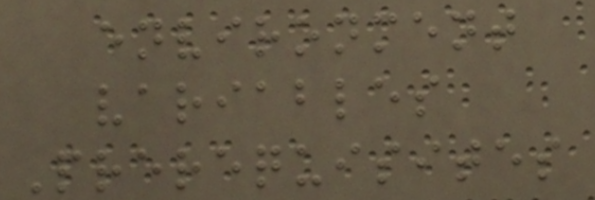environment
variables
Prerequisites
